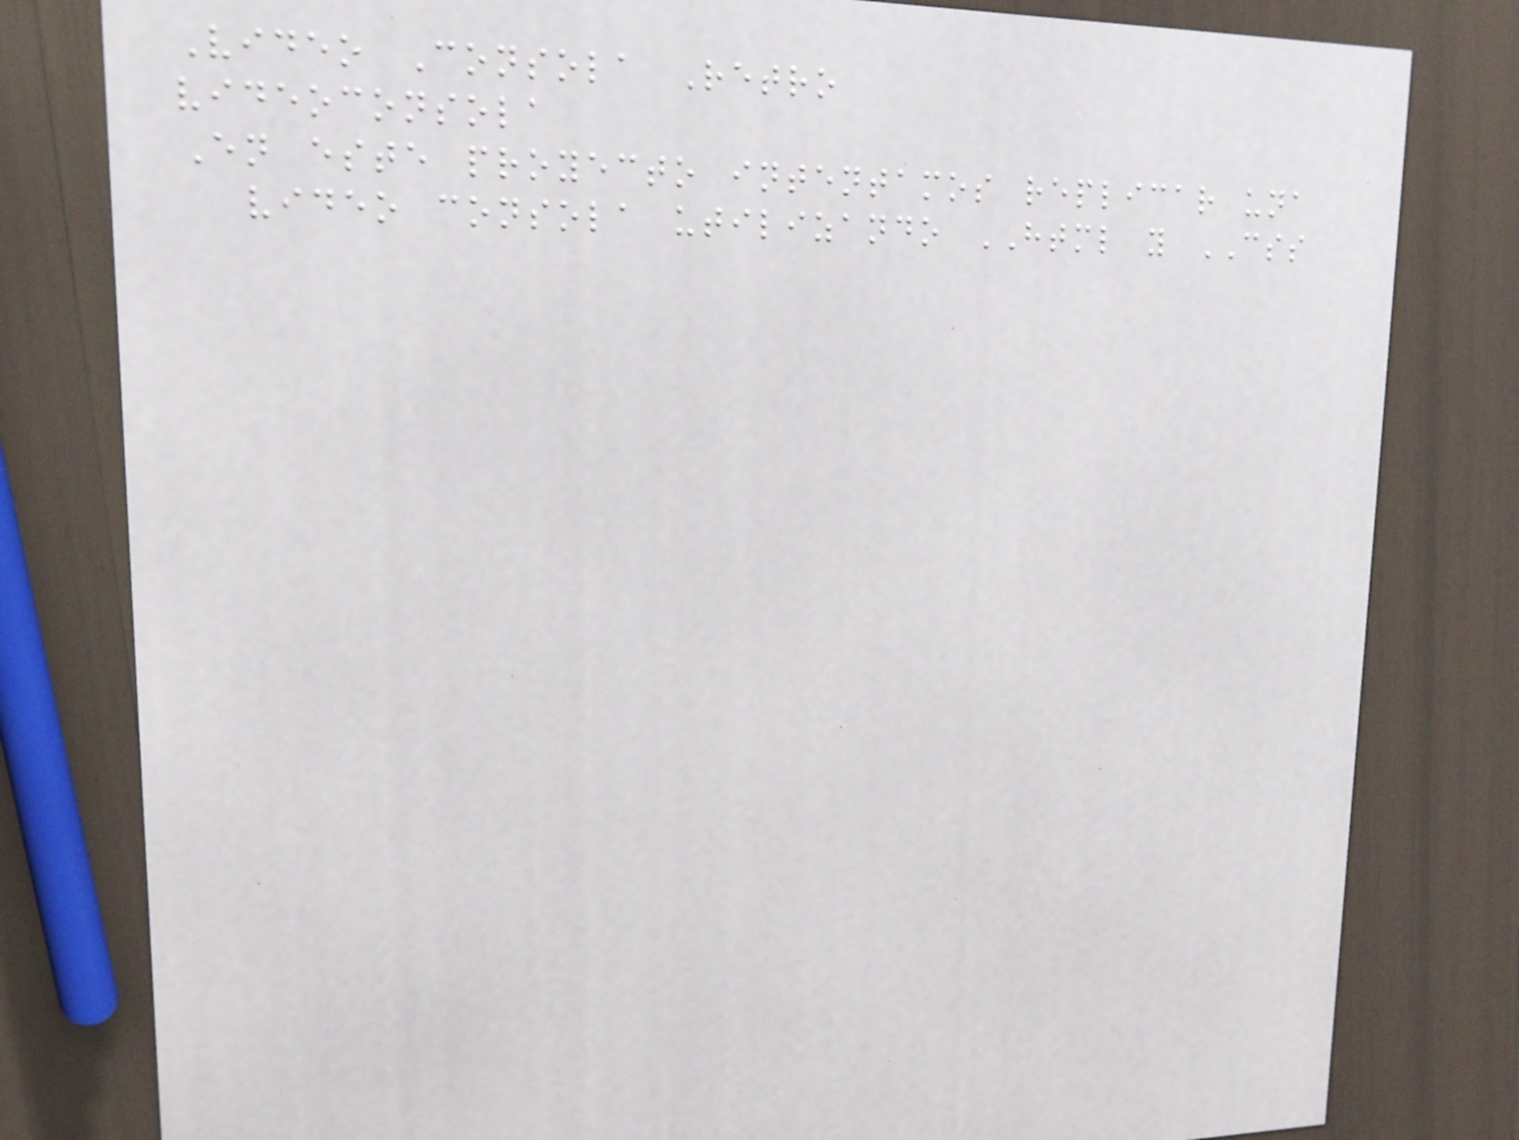Video Consola Retro
videoconsola
En este proyecto intentamos replicar una
video consola utilizando HTML y CSS
